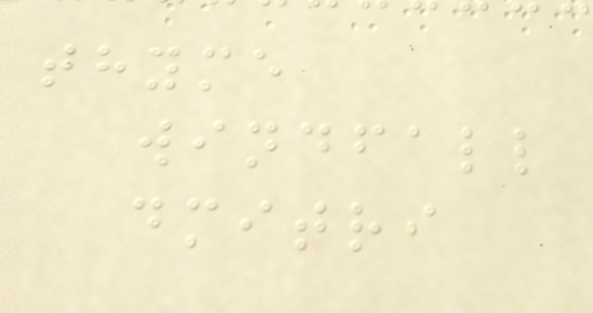thyme
windfall
dmitri
